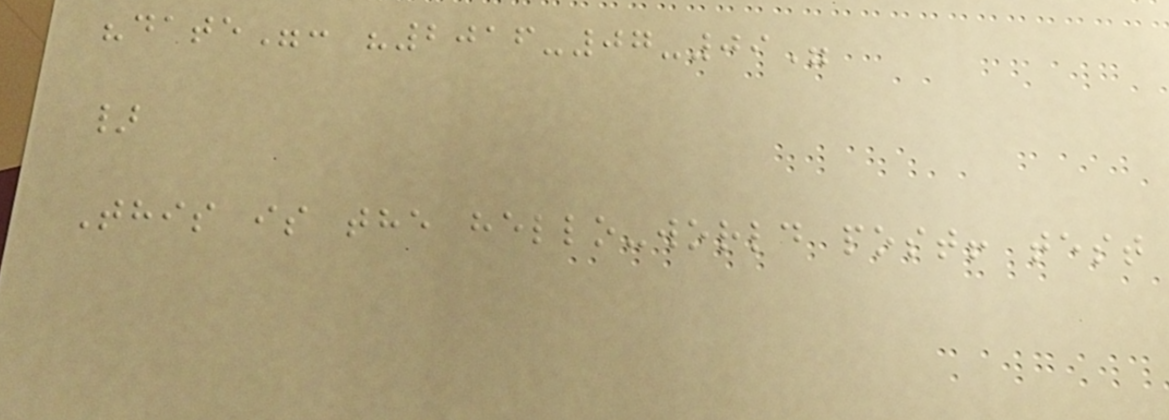"date": "2016-07-09"
}
This is the hello-world post! test
